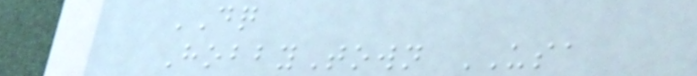DQ
HobbyTown USA
